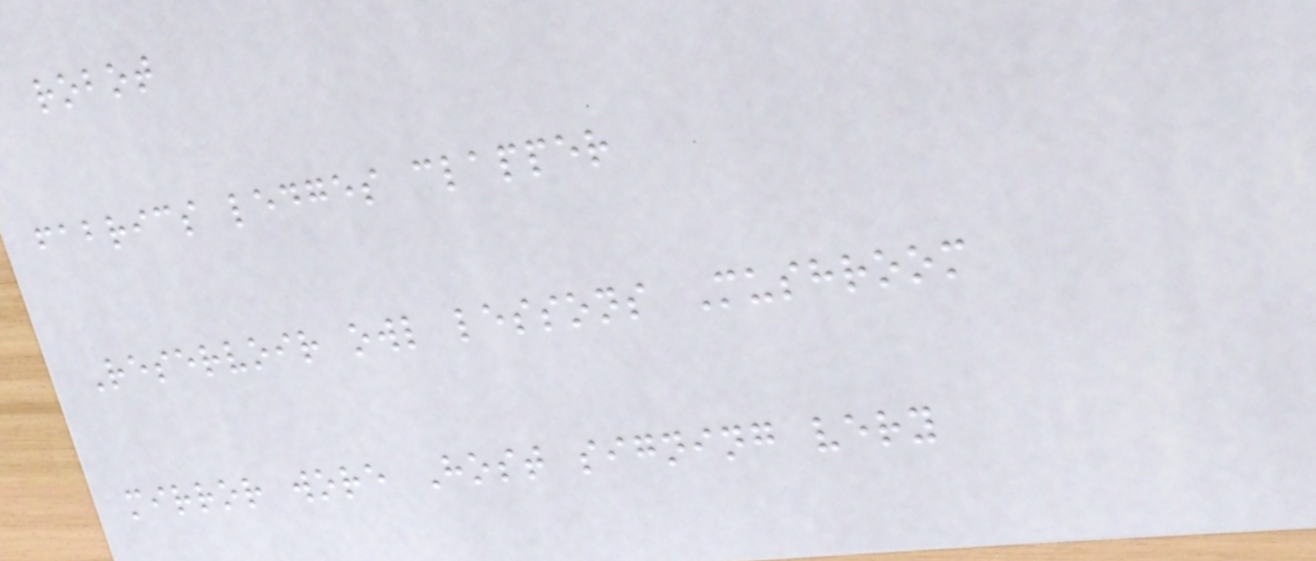robot
fabrics ledges clapper
Reservoir owl lessons Mushroom
mirror wore Host signing very
